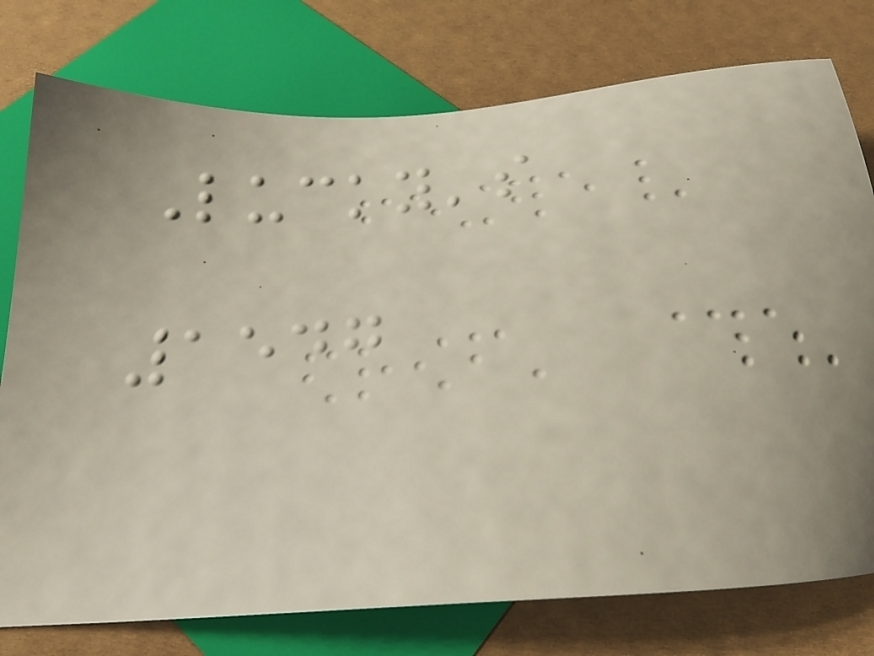Lucky's
1547
